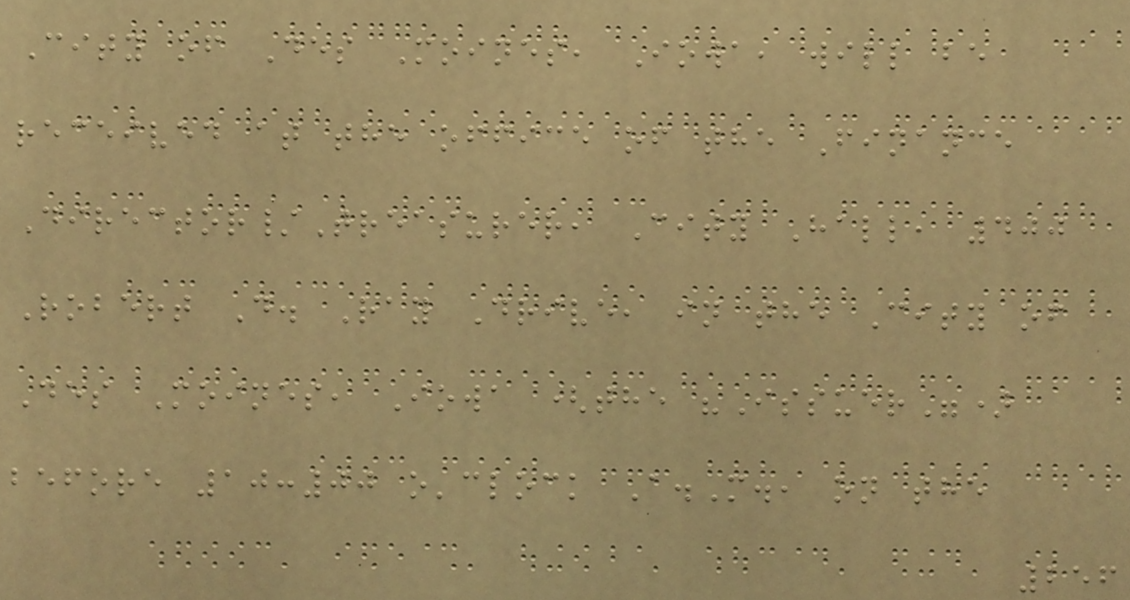City of Des Moines, Iowa, will be
received at the office of the Finance
Director/Treasurer, City Hall, 400
Robert D. Ray Drive, in the City of
Des Moines, Iowa (the "Issuer")
before 10:00 o'clock A.M., on the
256
